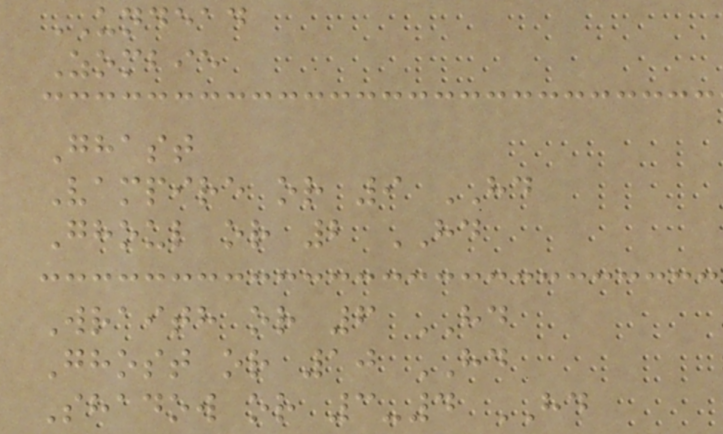UNDEAD
Zombie
Ghast
Vampire or 9 HD
Ghoul or 2 HD
Wraith or 6 HD
Ghost or 10 HD
Shadow or 3-4 HD
